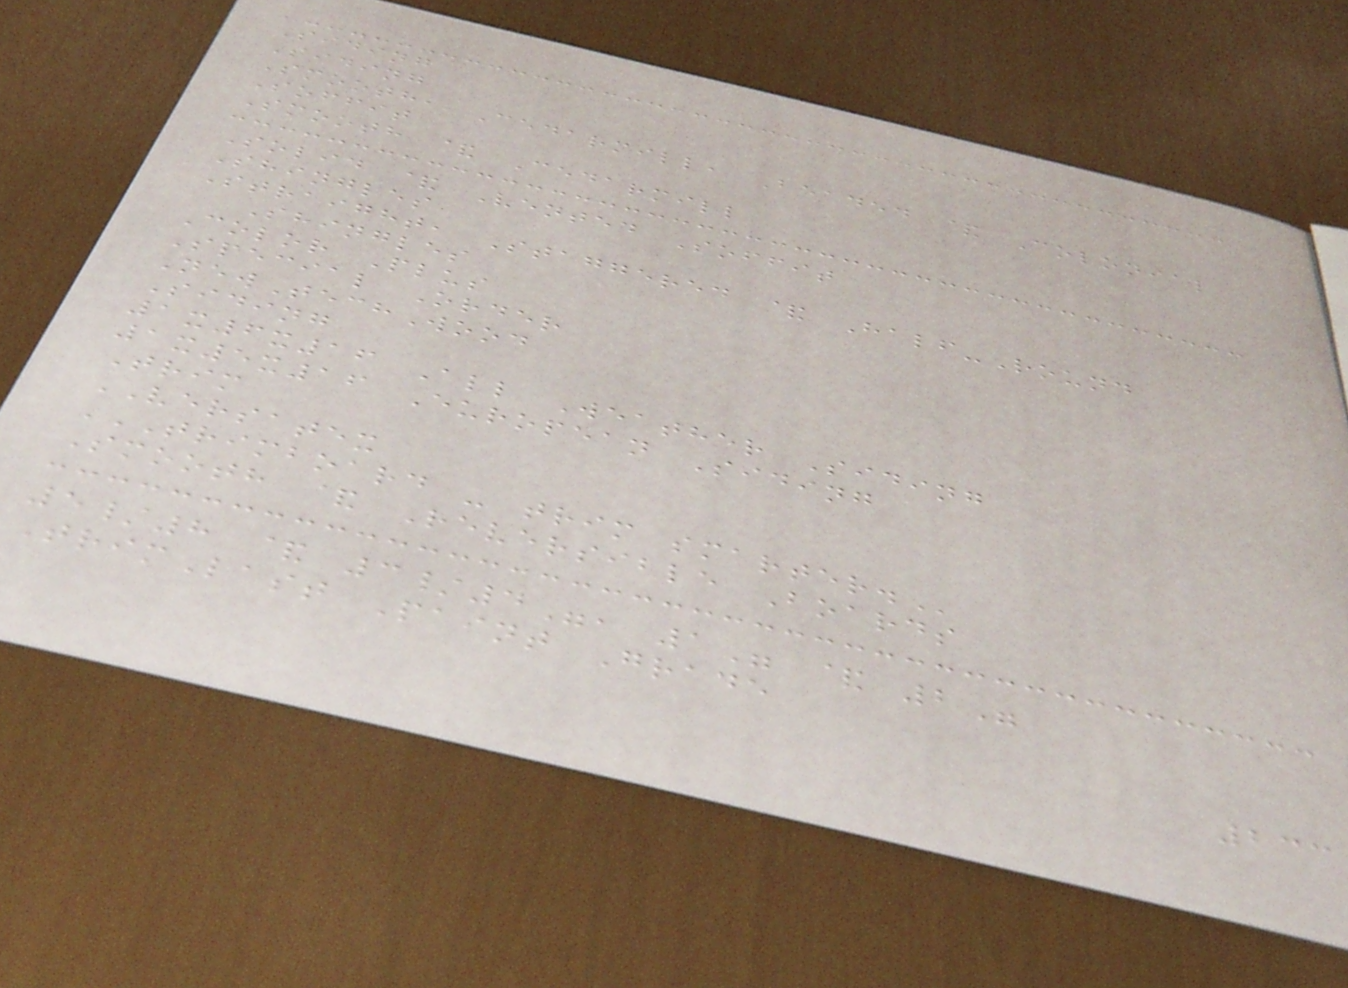Siding
Siding
Smooth, Cedarmill, Beaded & Colonial
Soffit
Smooth & Cedarmill
Solid & Vented Soffit
Shingles
Straight, Staggered & Half-Round
Shingles
Color Plus
Special Order
NewTechWood
Siding
1x6x16 All Weather Siding
1x5x16 European Siding
Trim
VERSATEX
TRIMBOARD - TRIM SMARTER.
Smooth & Reversible Boards
5/8 & 3/4", 1" & 2"
TrimLast Paint Grade
233
